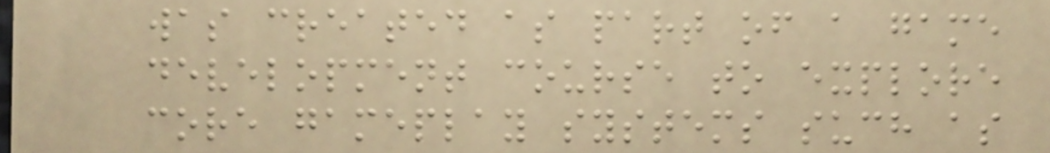was created as part of a game
development course to explore
core gameplay systems such as
